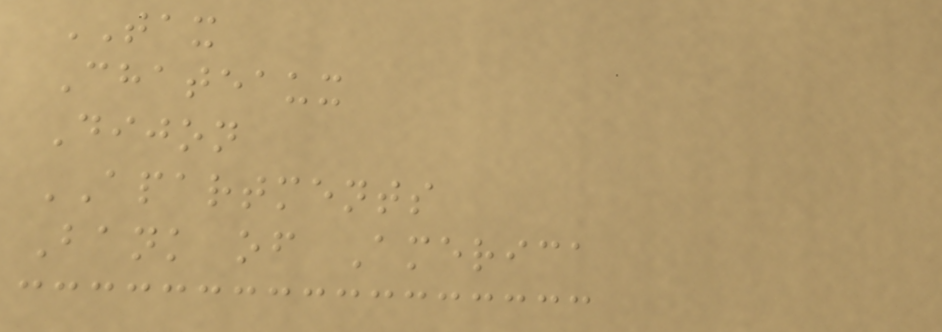TAX
Chateaux
Dijon
APARTMENTS
Bank of America
